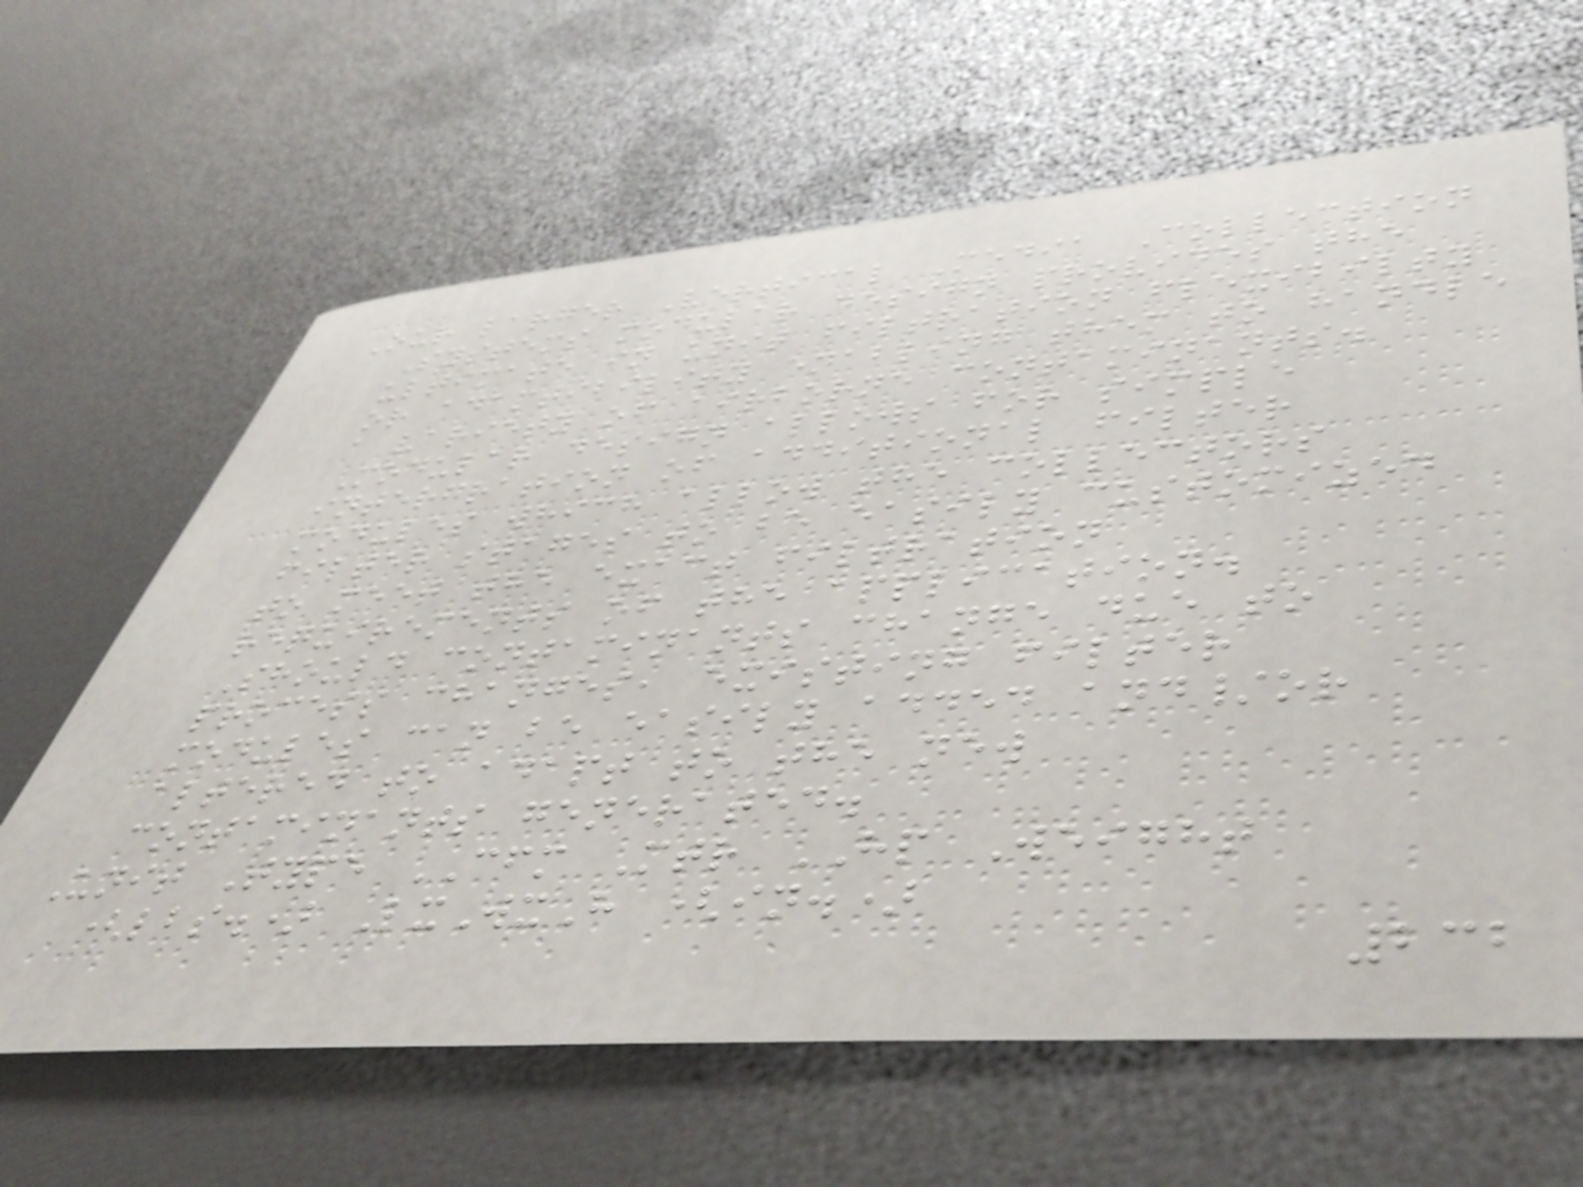Our larger Vertical Media Collection
Systems modular design provides the
ultimate in unit filtration flexibilty
or adaptibility enabling them to handle
a variety of airborne contaminants.
Modular design allows for simple
intergration of additional filter
modules which allow the collectors
filter stages to be easily customized
to meet the exact filtration
requirements of the application.
Should contaminants change due to
process changes, existing filter
modules can be easily added and/or
altered to adapt to the new
contaminants generated.
Unit Type CFM Mtr HP Weight
(lbs.) LxWxH (in.)
232
